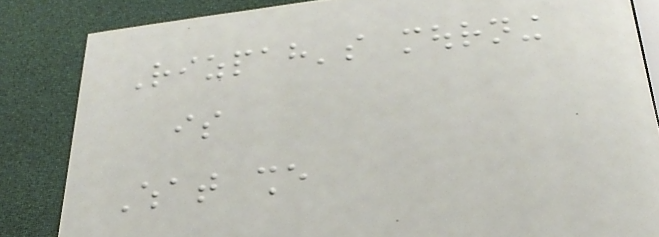Rizpah's mourning
is
What she
